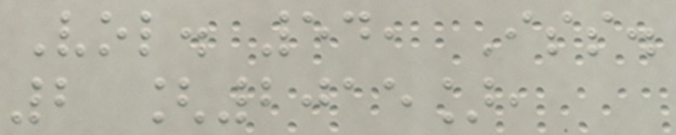Vol. 54, Iss.
2 [2015],
